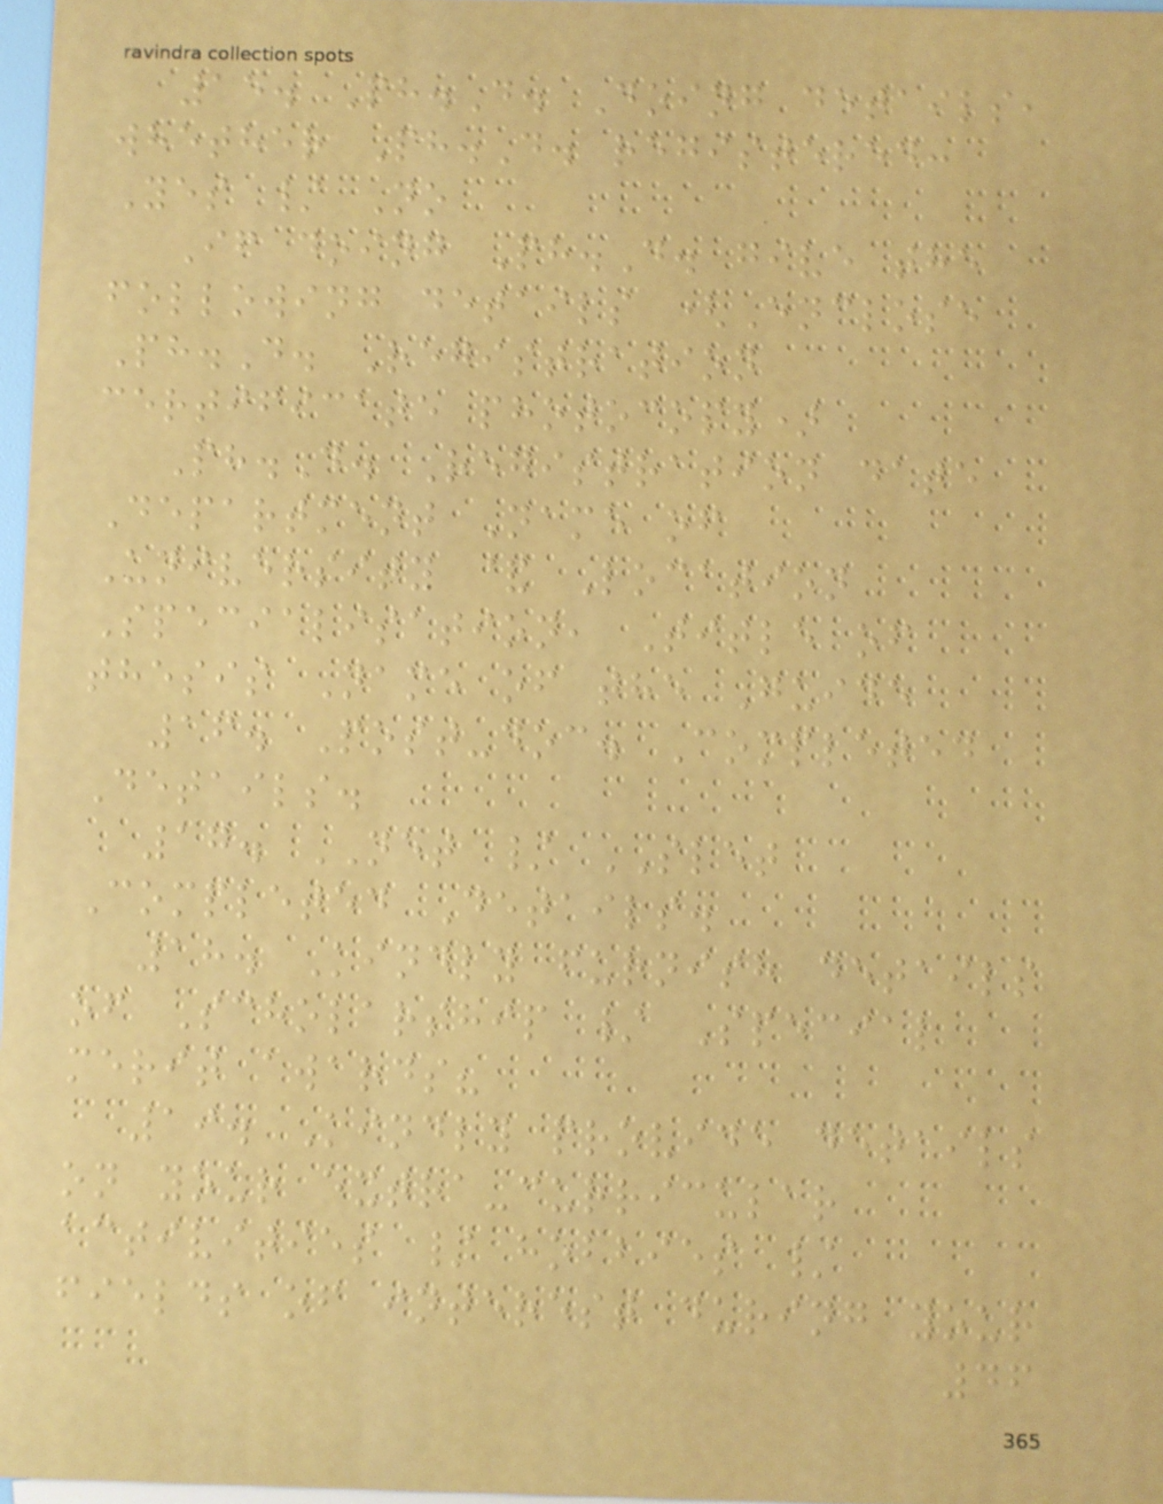15. Ph.D. Doing details,
whether Ph.D. registered:
Yes / No
If doing Ph.D. give the
following details (Enclose
Ph.D. Registration
certificate photocopy)
Ph.D. Registration date
Department Name of
University & Location
Specialisation, Title of
thesis Name of the Guide
16. Post-doc. Completed
Details.
17. NET / SLET
Completed Details.
18. Kindly furnish details
of Scholarship / Special
merit awards?
19. Kindly provide details
on your extra-curricular
activities / hobbies /
fields of interest during your
46
